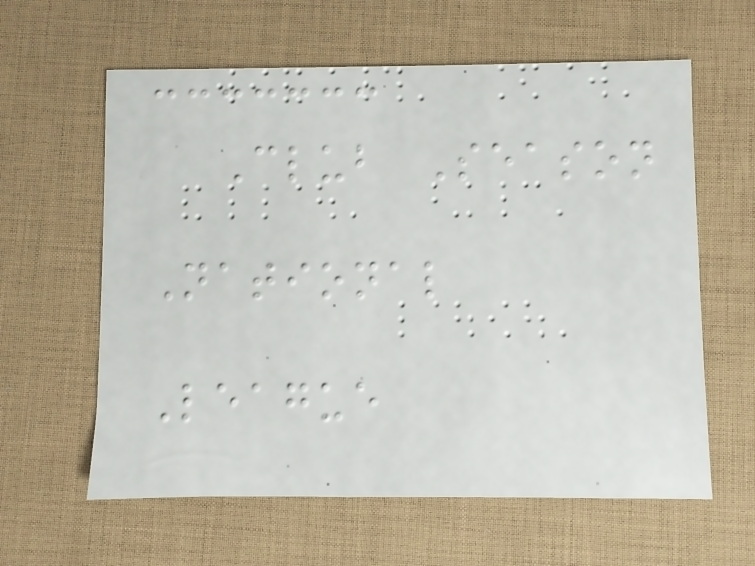Club Season
National
League
